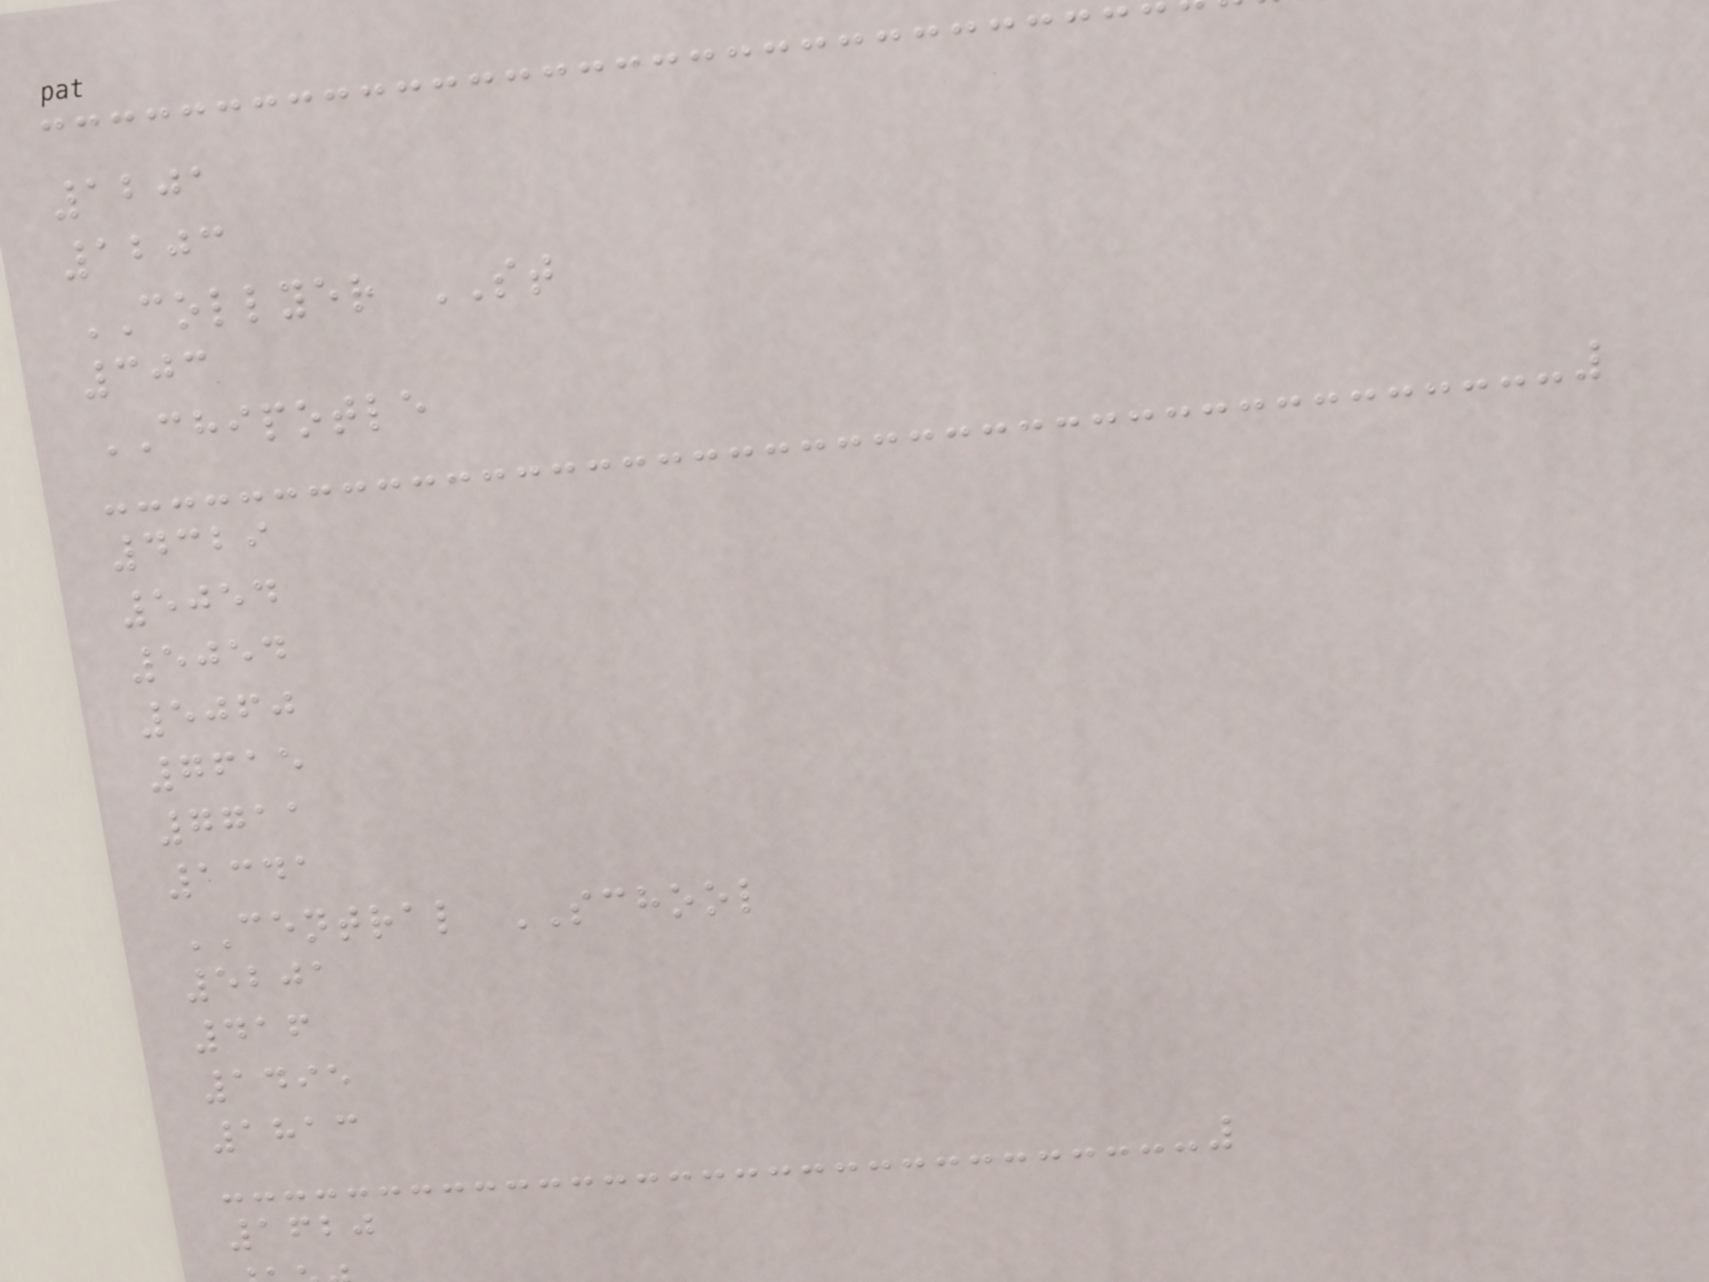1201
1203
COLLYER ST
303
CHIPOTLE
4329
5054
5054
5060
7615
7711
1341
CENTRAL SCHOOL
5201
416
1495
1813
1620
